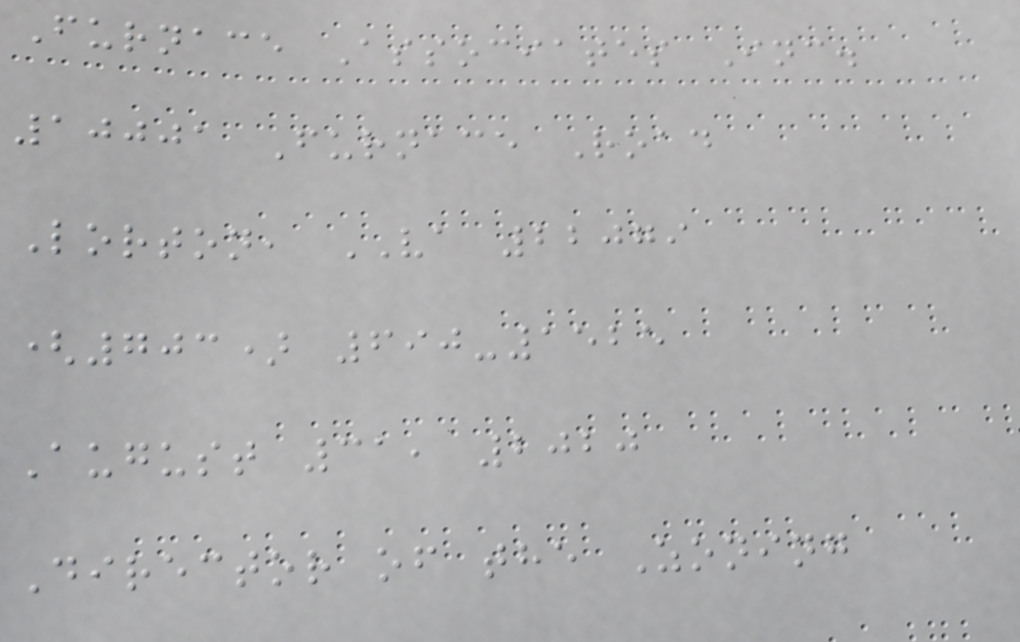Furnace Associates Inc.
10001 Furnace Road
Lorton, VA 22079
(703) 690-1525
August 31, 2020
Director of the Zoning
